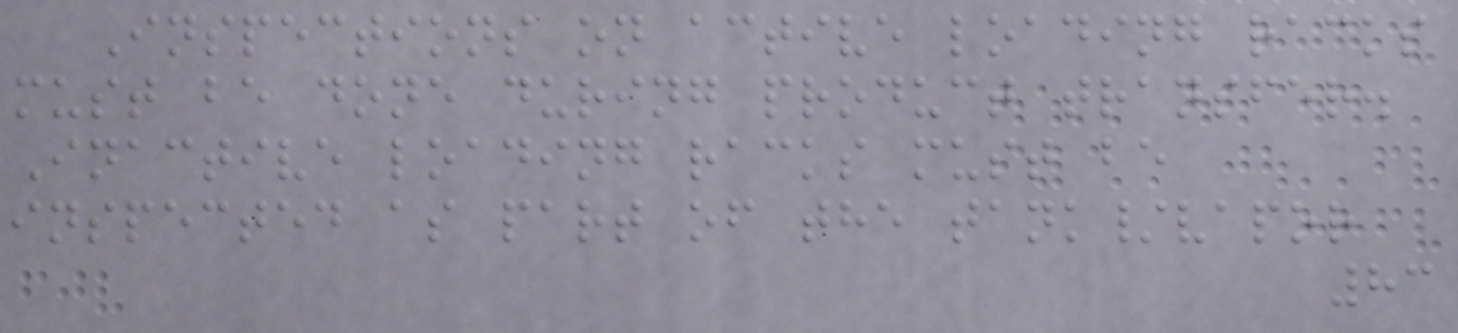Inspections on active loading racks
must be done during product transfer.
Inactive loading racks must be
inspected as part of the tank/vapor
83
